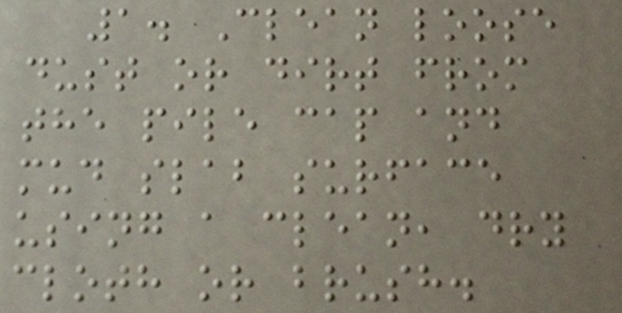1. Clean loose
dust or dirt from
the pile cap and
mud slab surface
using a clean, dry
cloth or brush.
